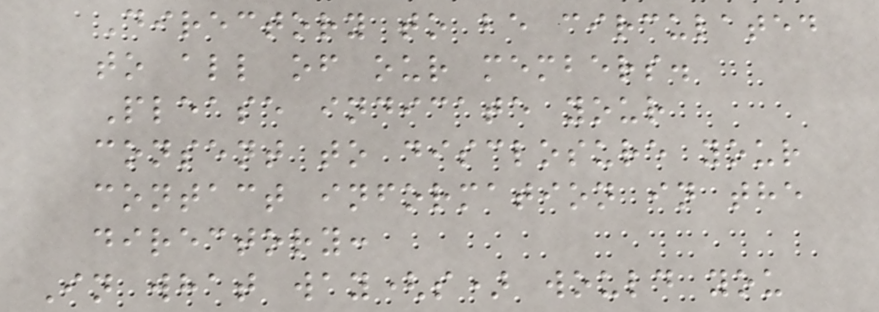Directory to be circulated
to all of our members.
Please indicate your
consent to disclosure your
contact information in the
directory:
In what way(s) would you
